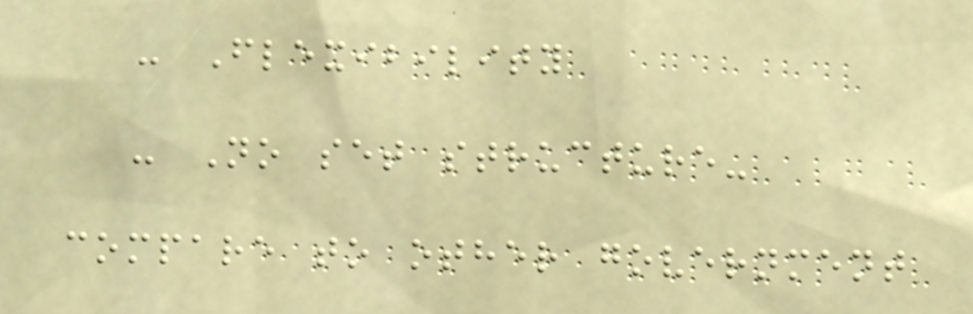- Flexibility
- No set structure-
compare to other government
